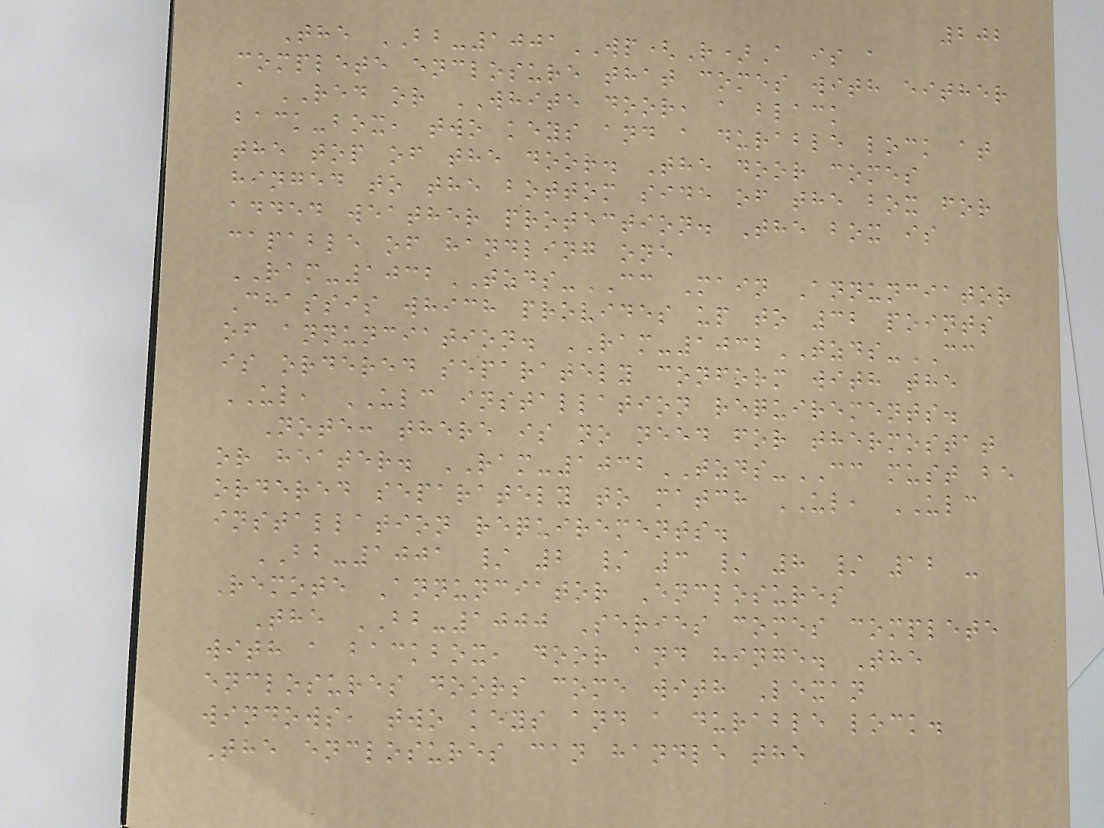202
The BB-1001WP(R)A is a
complete enclosure that comes with either
a RED or WHITE door, a black
back-box, two keys and a durable lock at
the top of the door. The door comes
hinged to the bottom side of the box for
added weather protection. The box is
capable of handling one
RAM-1032TZDS-CC Main Annunciator
Chassis which provides up to 32 points
of annunciation. RAM-1032TZDS-CC
is ordered separately conform with the
UL, ULC installation requirements.
Note: there is no need for thermostat
or heater. RAM-1032TZDS-CC must be
ordered separately to match UL, ULC
installation requirements.
BB-1001 / 2 / 3 / 8 / 12 -
Remote Annunciator Enclosures
The BB-1000 Series comes complete
with a backbox, door and hinge. The
enclosures doors come with Lexan
windows, two keys and a durable lock.
The enclosures can handle the
